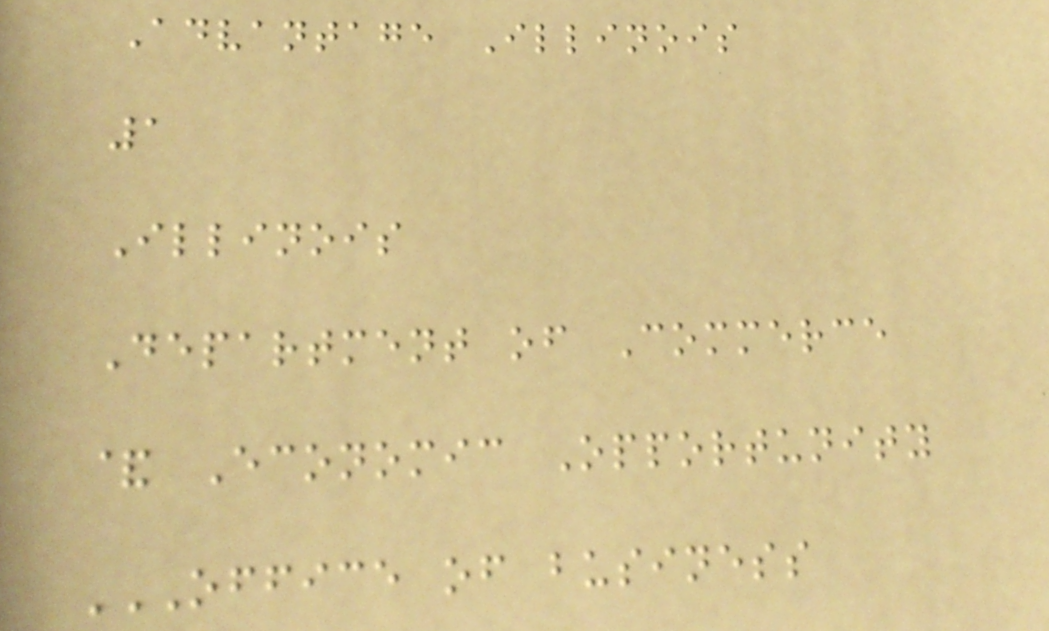Advantage Illinois
1
Illinois
Department of Commerce
& Economic Opportunity
OFFICE OF BUSINESS
